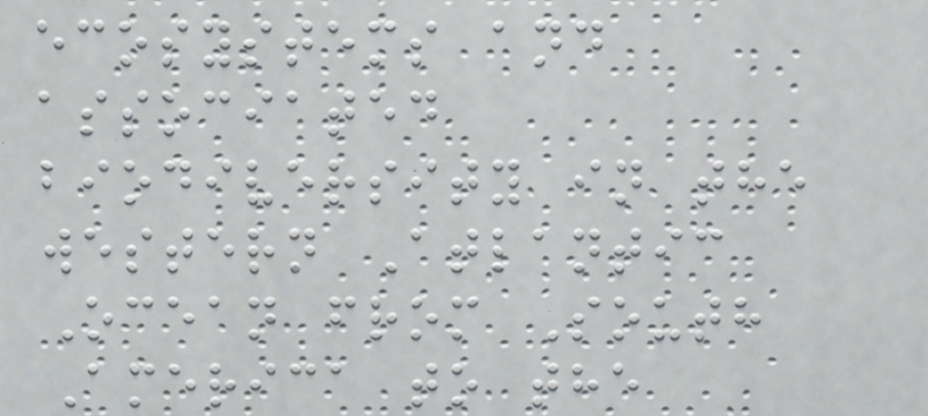ecosystems and
associated
biodiversity in the
western Atlantic
Ocean from South
America to the
